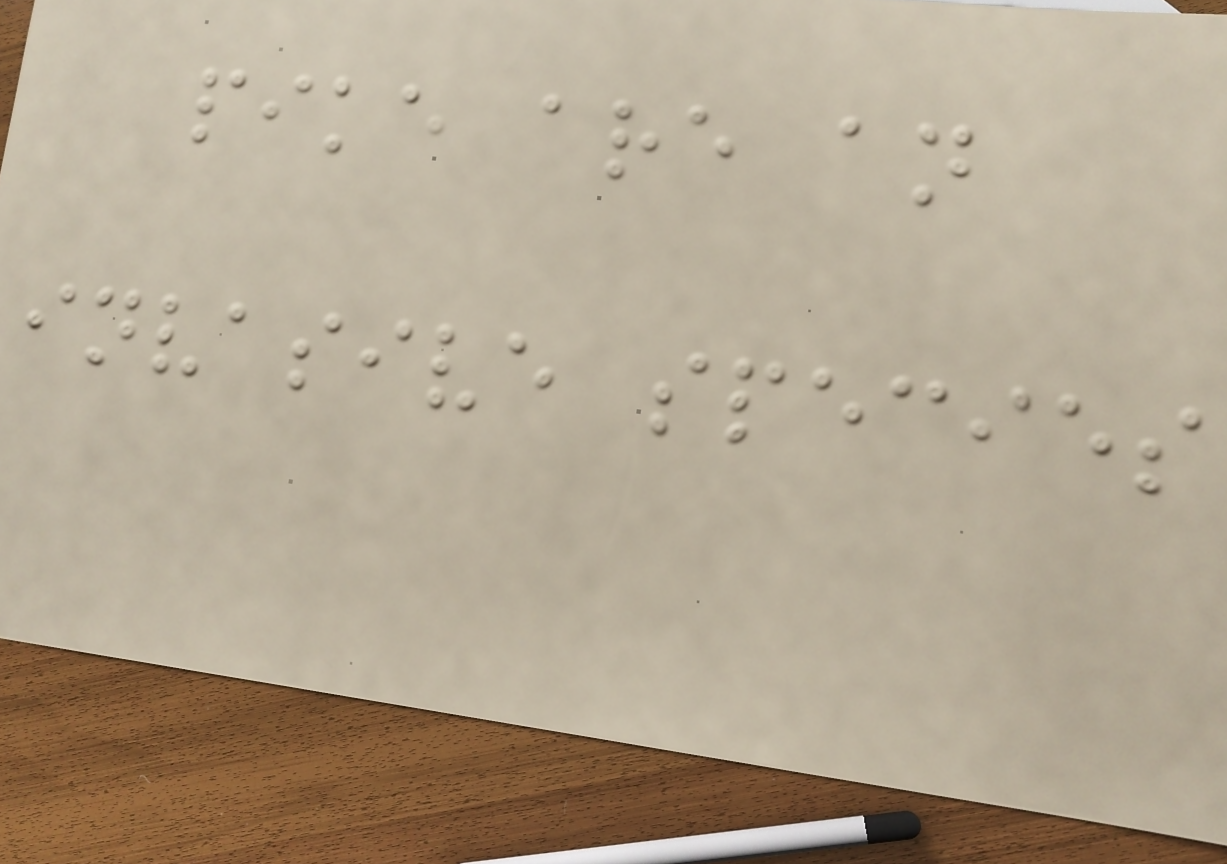pike are an
invasive species
